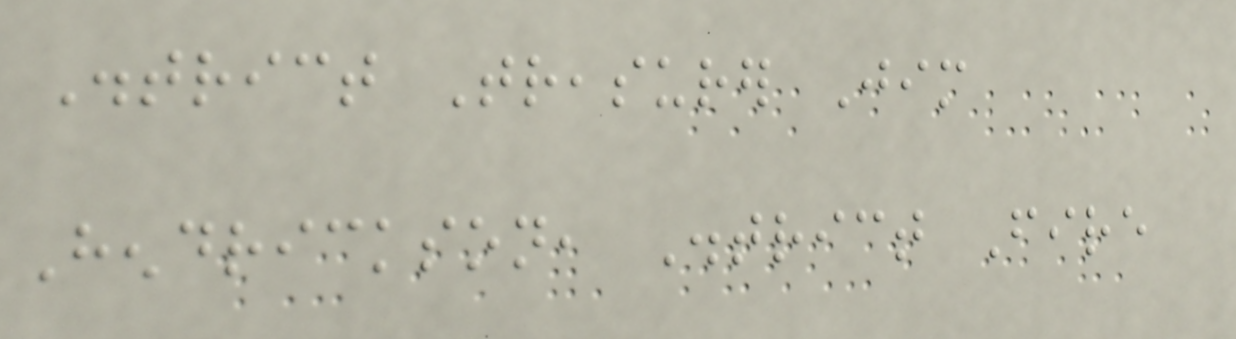District Treasurer Jim
Hendrickson, District Fire
